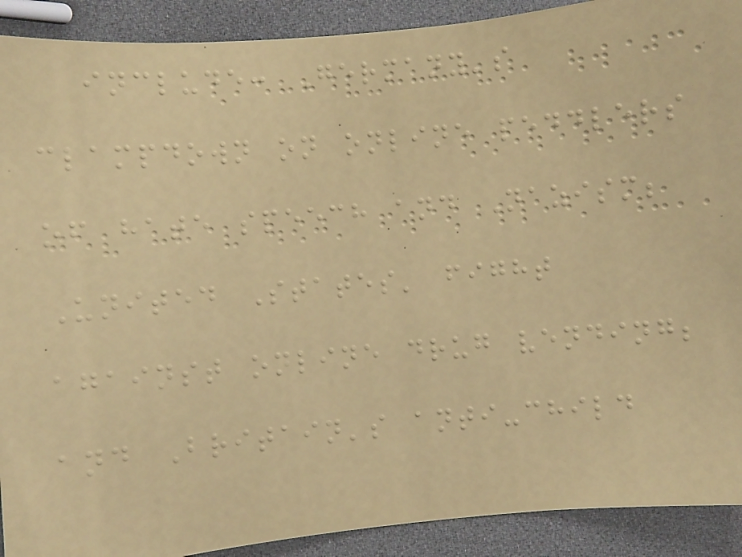include: Germany's
clampdown on online peddlers
of hate speech and Nazism;
United States' fight
against online drug vending;
and Britain's anti-child
